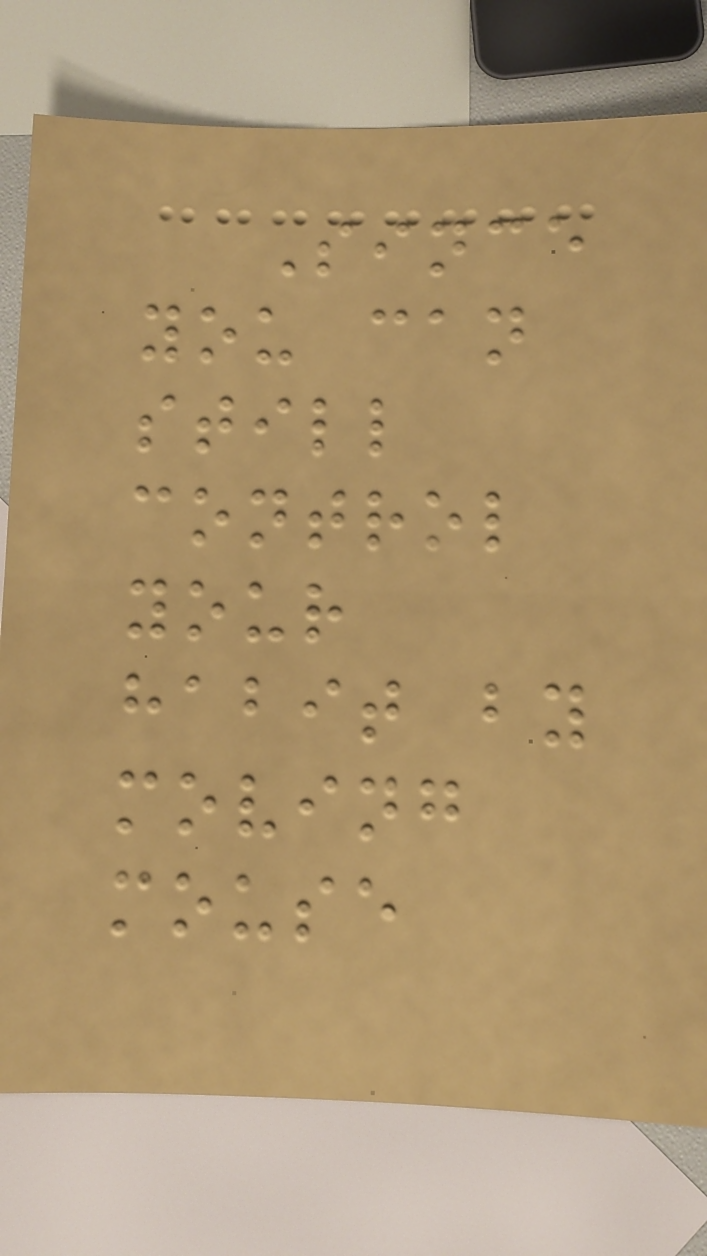Since
you can
still
control
your
habit by
moving
mouse
